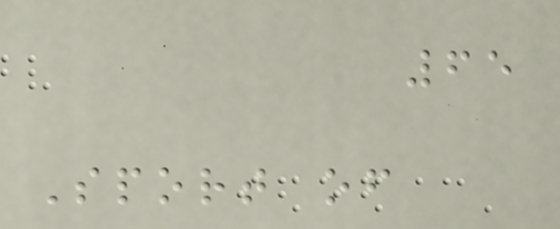65
Sport of
